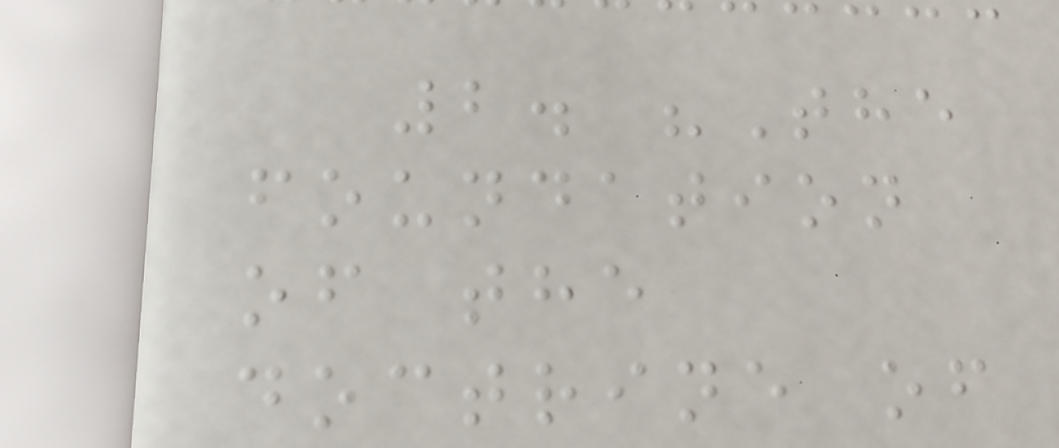2. "The
foundation
of the
doctrine of
